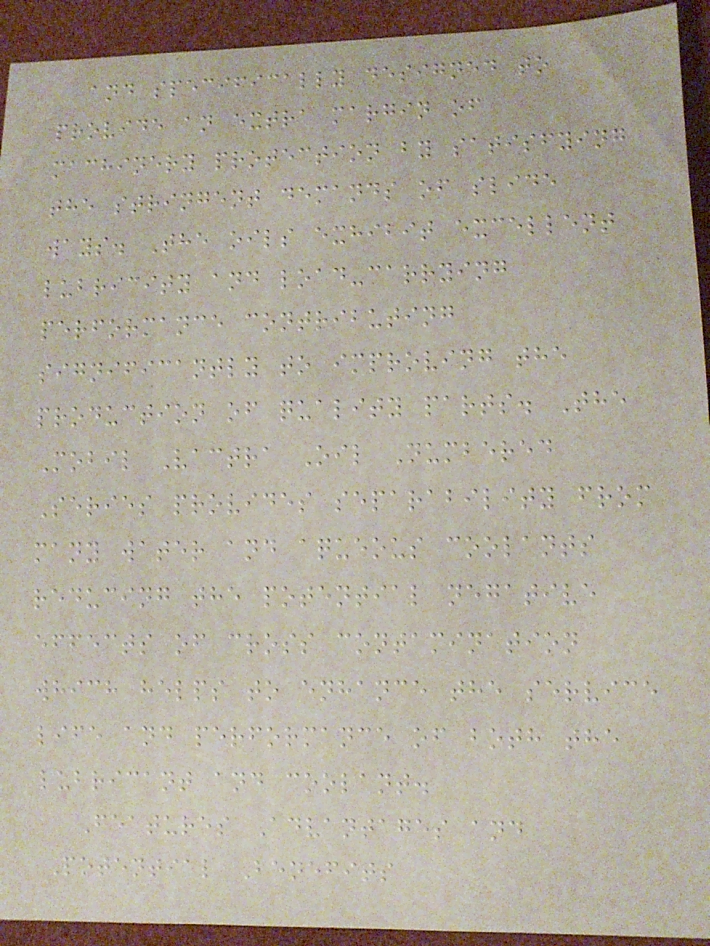and specifically designed to
provide an extra margin of
machinery protection by satisfying
the stringent demands of slide
ways. The oils exhibit excellent
lubricity and load-carrying
performance contributing
significantly to improving the
production of quality parts. The
Mobil Vactra Oil Numbered
Series provides separability from
many water and aqueous coolants
reducing the potential negative
effects of cross contamination
which helps to enhance the service
life and performance of both the
lubricant and coolant.
Features Advantages and
Potential Benefits
